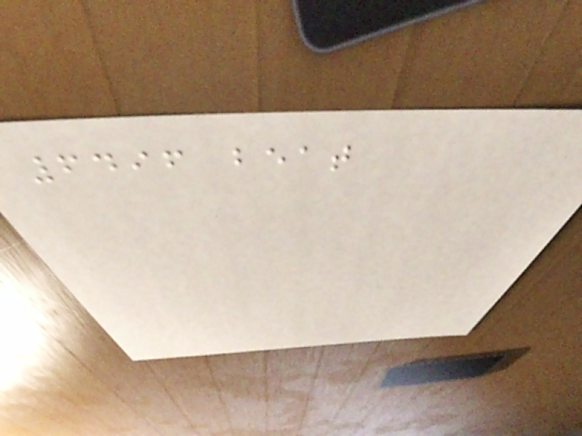6496 beat
